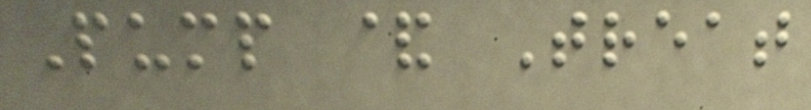Pump & Treat
